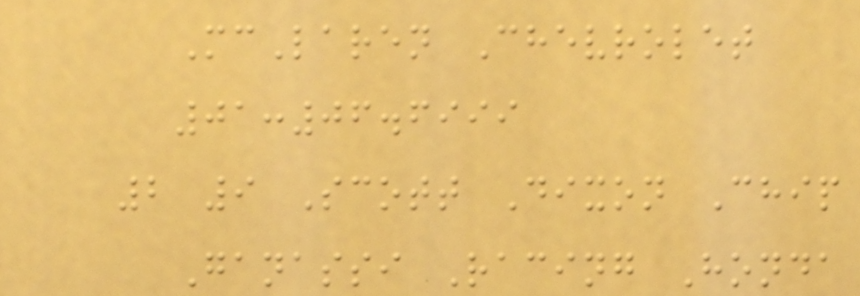McLaren Chevrolet
01:06.6999
2 9 Scott Dixon Chip
Ganassi Racing Honda
